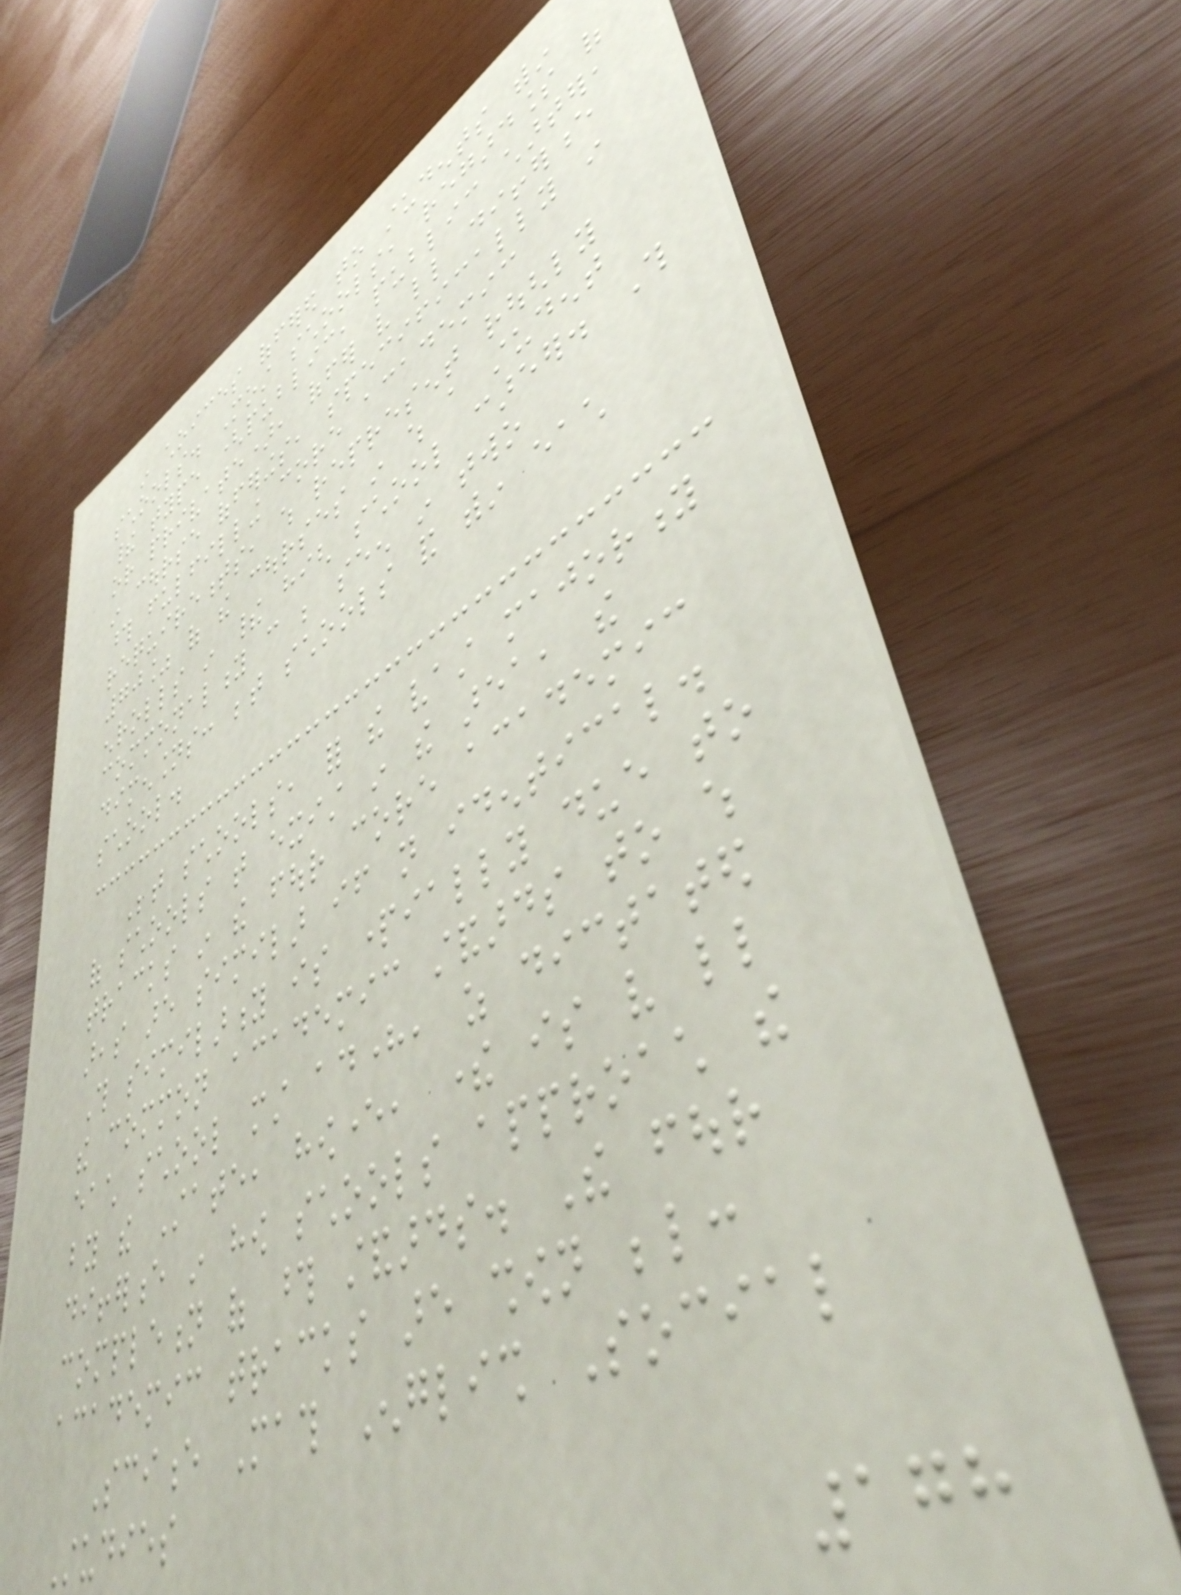in choices offered to students within
schools. Most schools, regardless of
their type (public, public charter,
or private), offer very little difference
in course offerings, specifically in
those fulfilling core academic
requirements, which represent roughly
70% of the courses in which a student
enrolls in their high school career. This
commonality can be seen in two
dimensions: between schools and within each
school.
Between schools, for the vast majority
of schools that exist in the area, the
tracks in the four core academic
areas are similar if not identical.
This similarity is partially due to
the common academic standards to which
each school must adhere, as dictated
by the State, however, there is very little
difference in how schools approach the
completion of those standards. The four
academic tracks are shown below:
Science Math English Social
Studies
178
